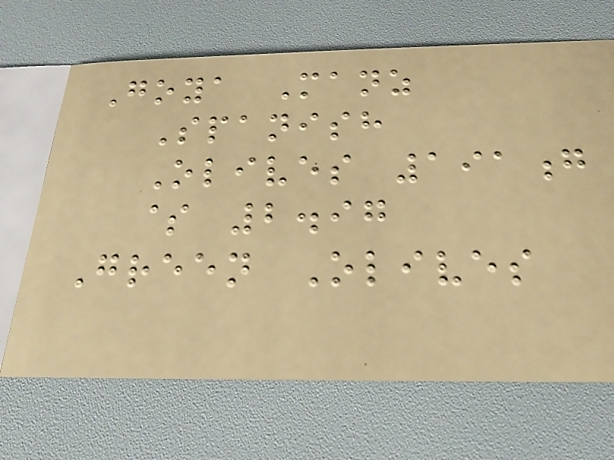Goya Manz
Spanish
Olives 191g
$ 2.97
Green Olives
